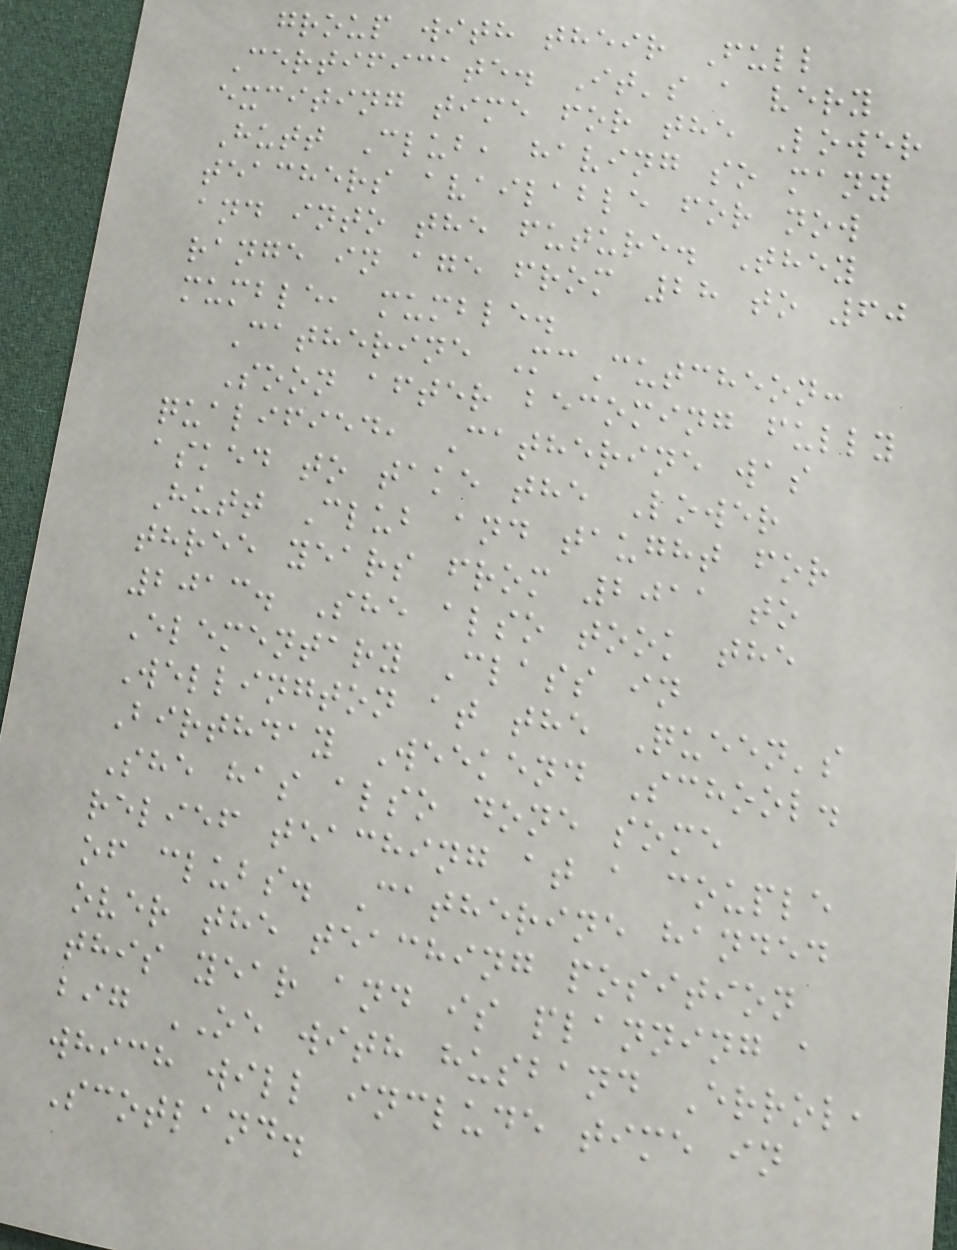group with their Full
Certificate. It's a very
exciting time for the Lower
Hutt Club, having so many
teachers available for now
and into the future. They
range in age from 28 to 60
mumble, mumble.
Catherine McCutcheon:
Soon after becoming fully
qualified, Catherine was
asked to take the Lower
Hutt Club and taught for
three years from 2011 to
2013. She also took the
Elementary Class in
Wellington at the Queen's
Birthday Weekend School.
She has also done some
relief teaching at a couple
of clubs. Catherine handed
over the teaching position
this year and is planning a
big OE with husband Errol,
which will include time in
Scotland.
